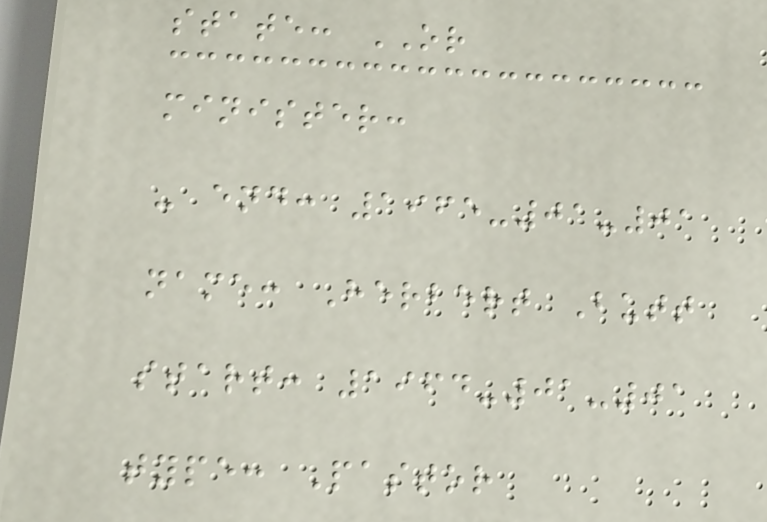state: OR
minister:
- end: 1965-01-01
name: Herbert Butt
start: 1964-01-01
type: Pastor
